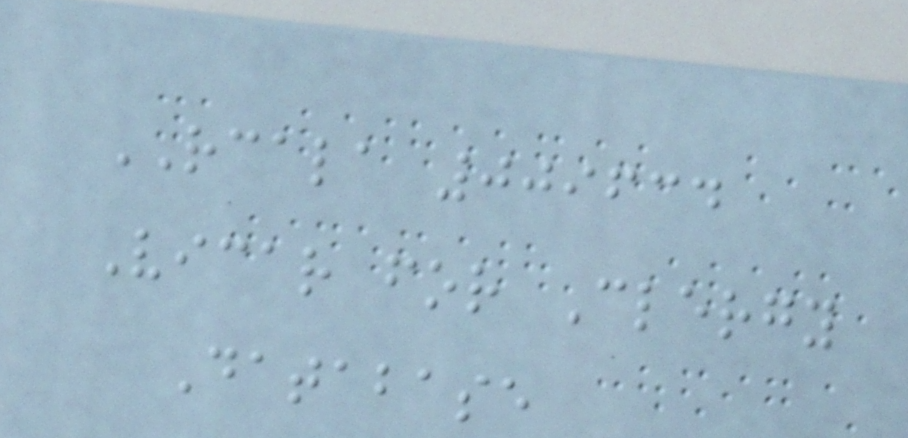RCALA 009634
Vicar for Clergy
Database
